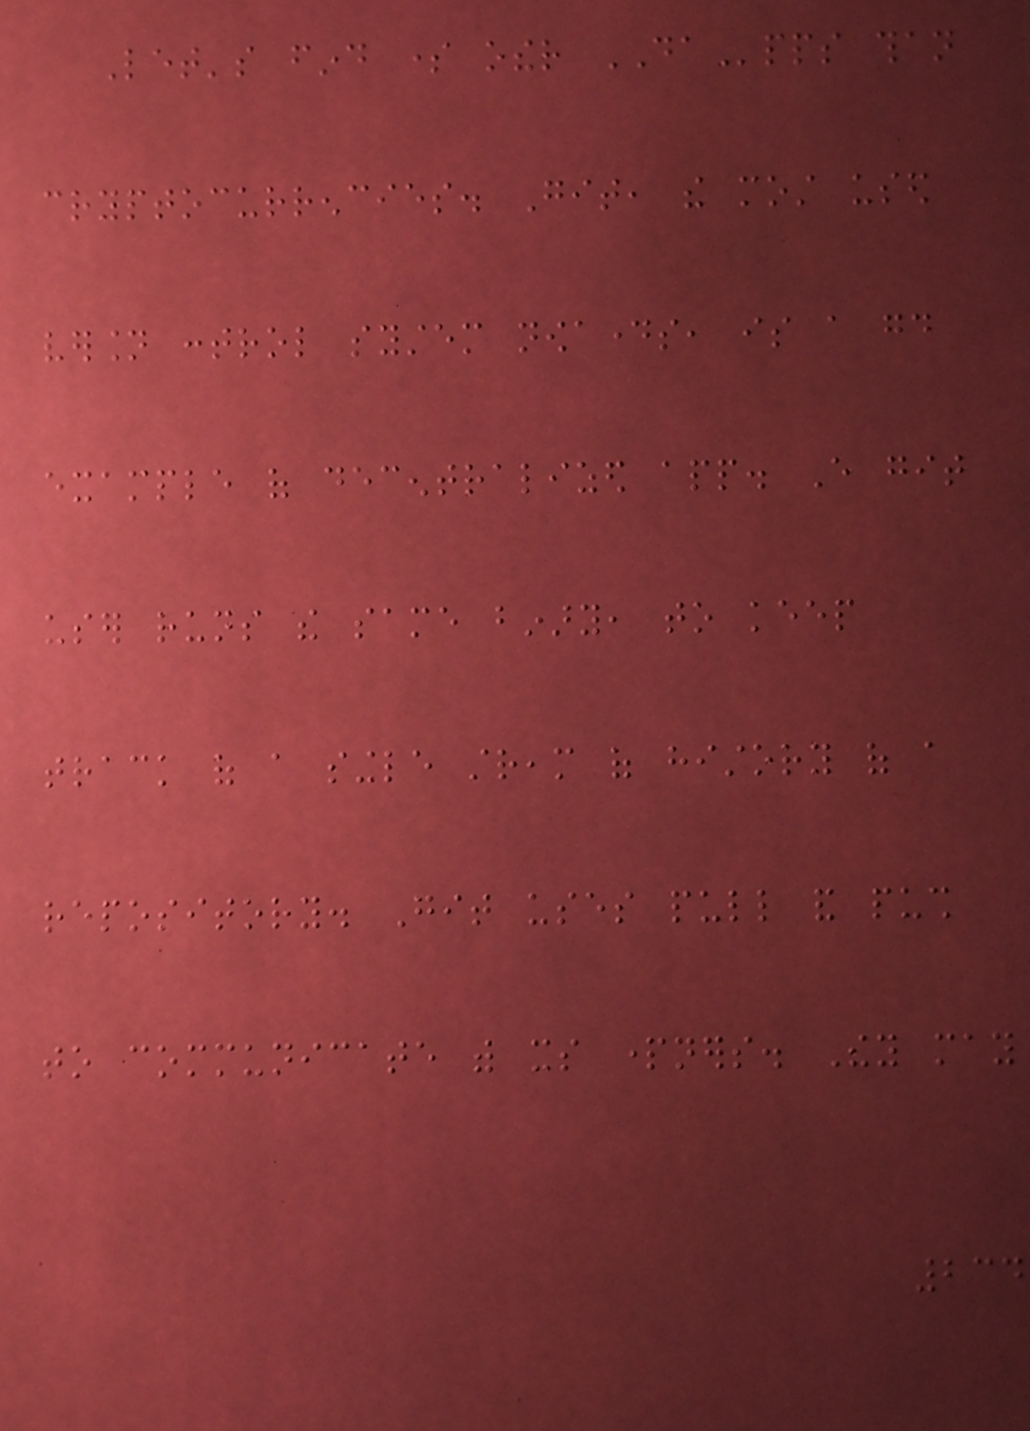Let's find some other DApps than
cryptocurrencies. Git, the most used
version control system nowadays, is a good
example of decentralized app. Every git
user runs the same binary, to keep
track of a single stream of history of a
repository. Git uses pull and push
to communicate with its partners. They may
234
